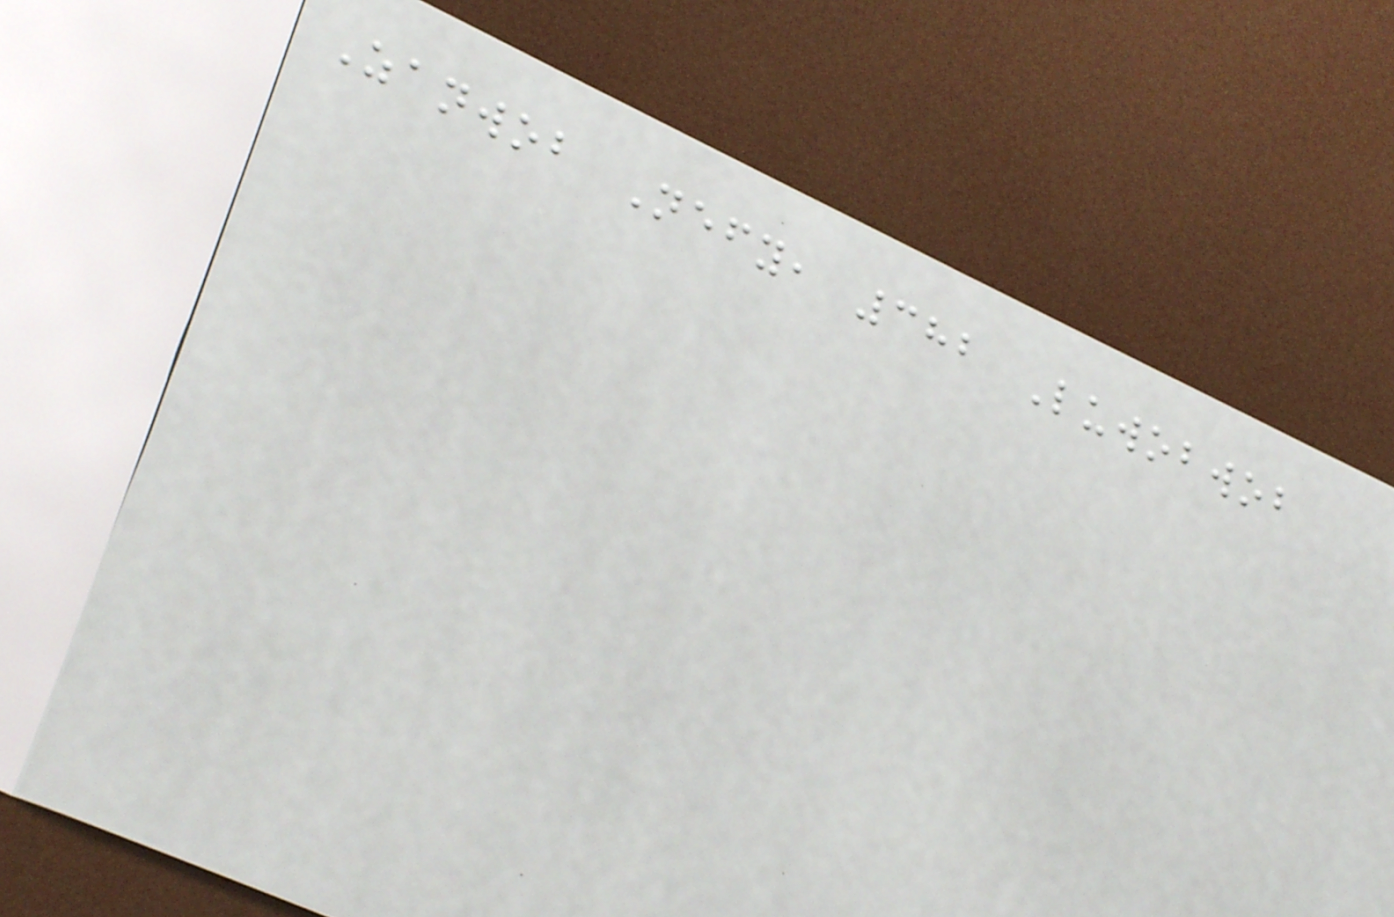Zanwob Nefy, 382 Luwobwob
